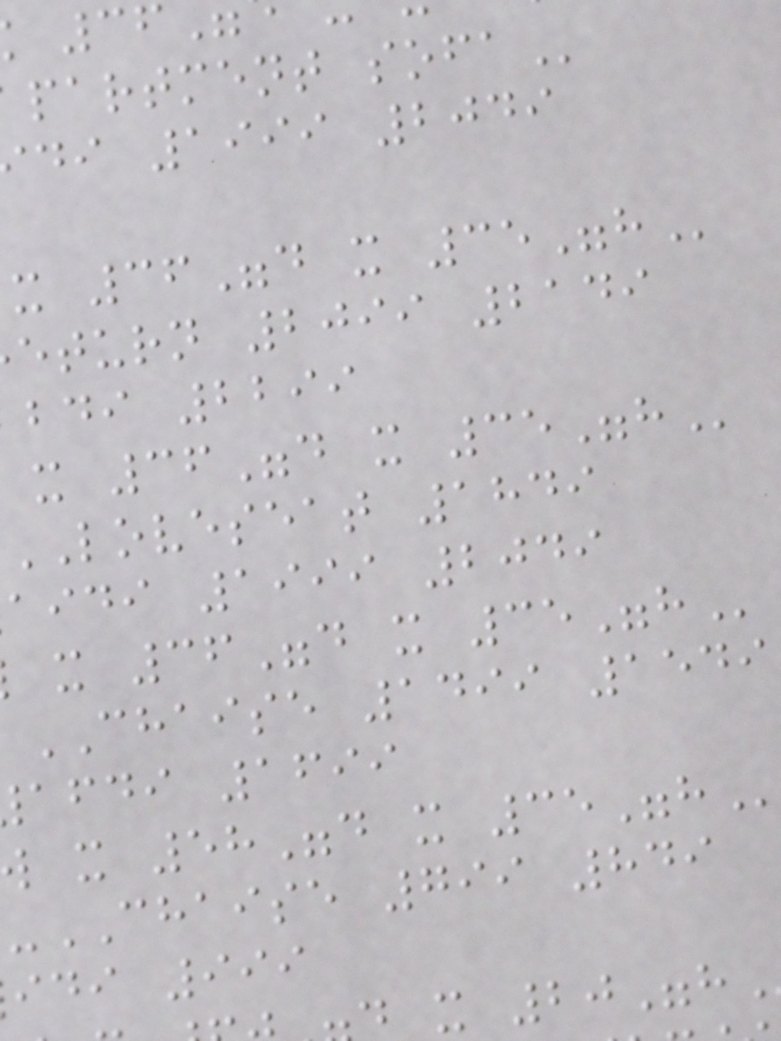partment
di 1999 2049
x 36"d x
eturn 2099 2149
bdi 2299
x 36"d x
LOVESEAT 1849
aidi 1999 2049
x 36"d x
CHAISE 1499 1549
afdi 1699
x 58"d x 35"
-CHAISE 799 849
idi 999
